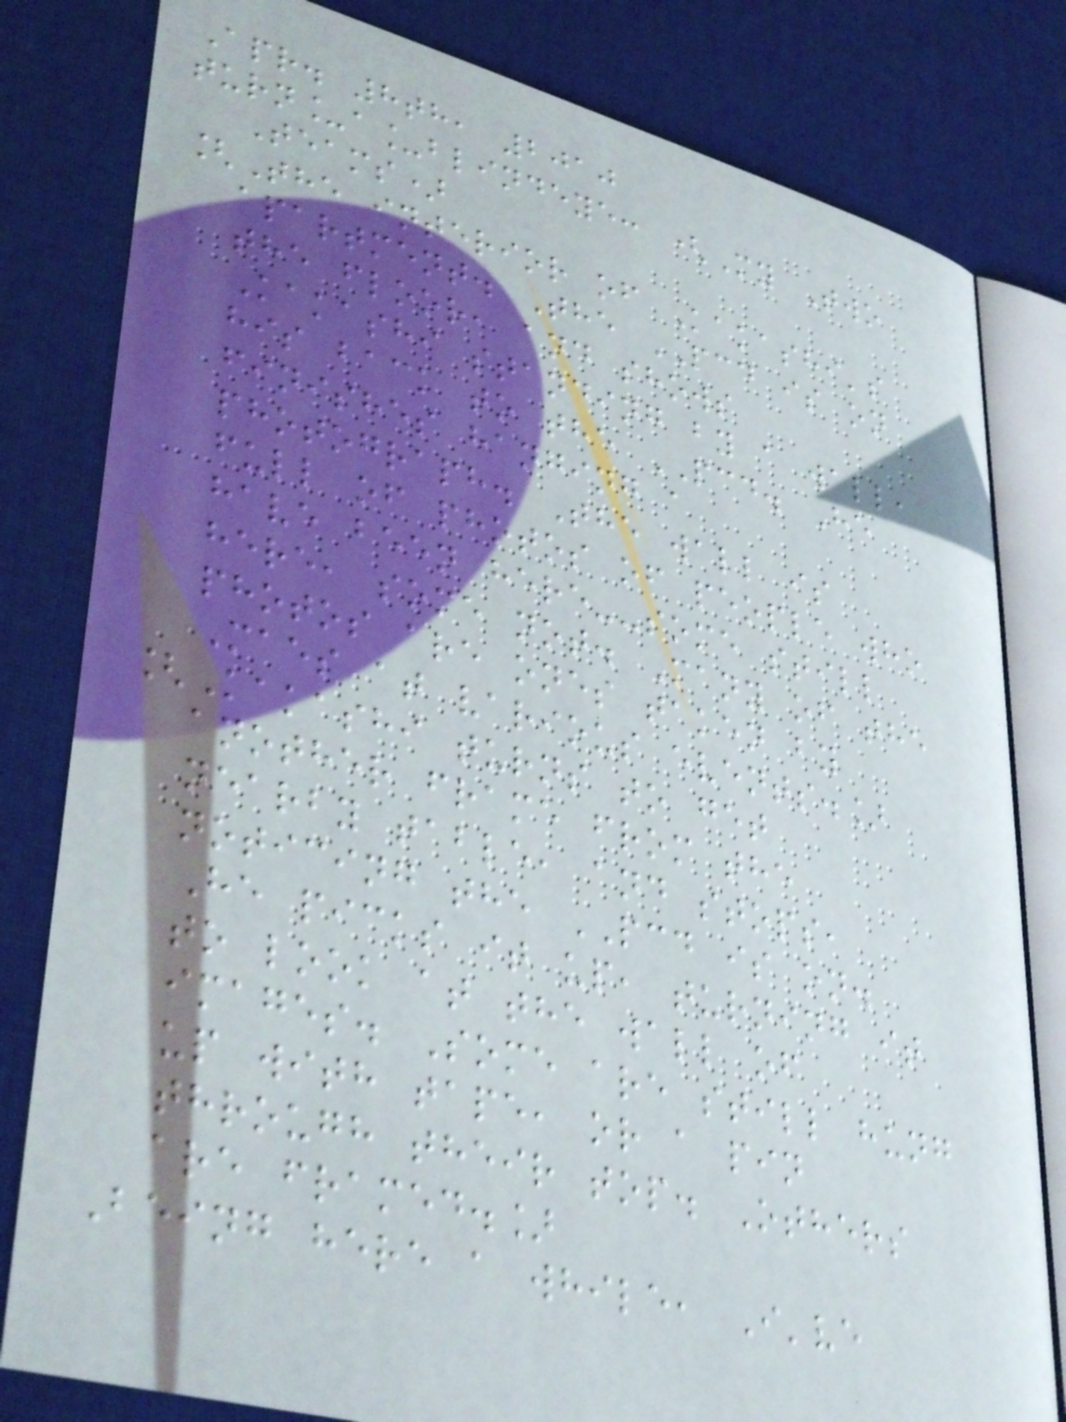Apr. 8th, 2010
turn_a_blindeye: (My Two
Teams)
[The interior of Kakashi's
apartment. The PCD is on
the floor, and shows
Kakashi standing by a wall,
his back to the PCD. He
finishes hanging a
photograph. The wall is
full of photos of people who
have been here--some still
here, some not. Many of the
photos are ones taken by
Maes at various events.]
[Kakashi turns to get
another frame from the
nearby table, and stops,
noticing the PCD is on.
He picks it up, turning it
to look at the wall of
images. Some are still hung
up with tape, or a pin
through their top. Others
are framed.]
Being here a while, I've
